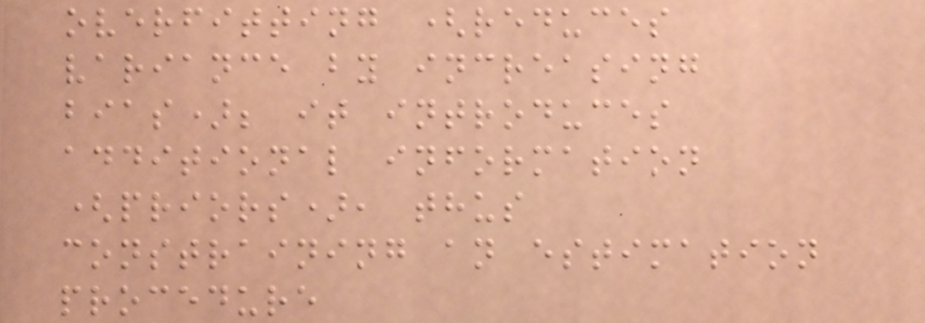overfitting (reduces
variance by increasing
bias); it introduces
additional information
(priors), thus
constraining an estimation
procedure
